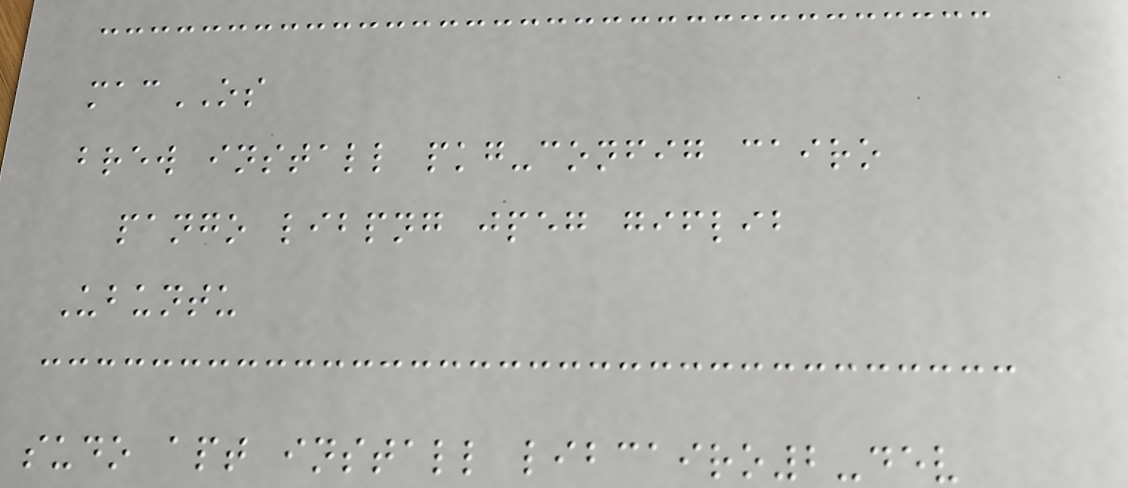macOS
brew install pkg-config cairo
pango libpng jpeg giflib
Ubuntu
sudo apt install libcairo2-dev
